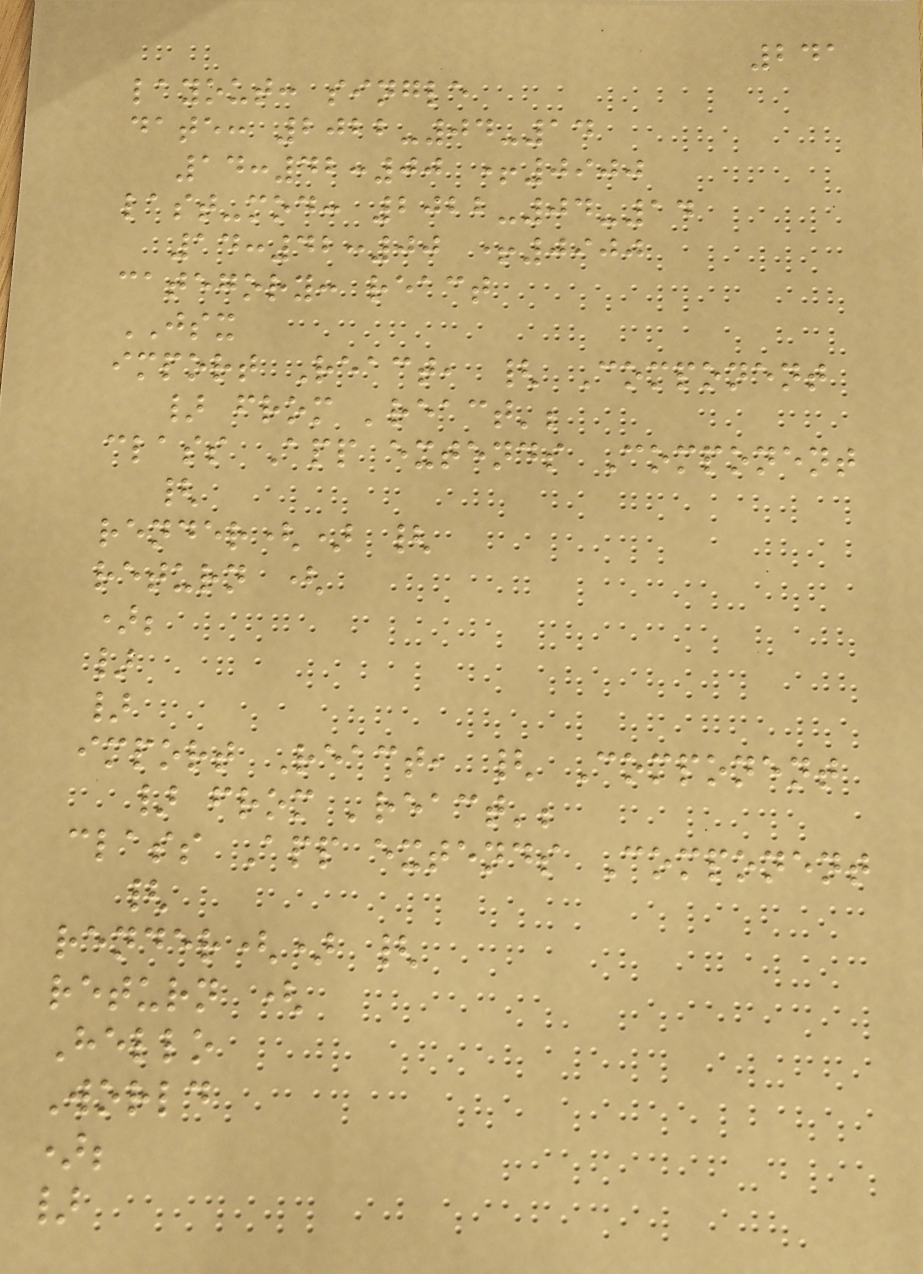241
layout: single
date: 2022-04-14
14:42:00 +0900
last-mod: 2022-04-14
14:42:00 +0900
category: react
JSX
import React, { Component
} from 'react';
class App extends Component
{
render() {
return (
);
}
}
import React, { Component
} from 'react';
class App extends Component
{
render() {
return (
Hello
World
);
}
